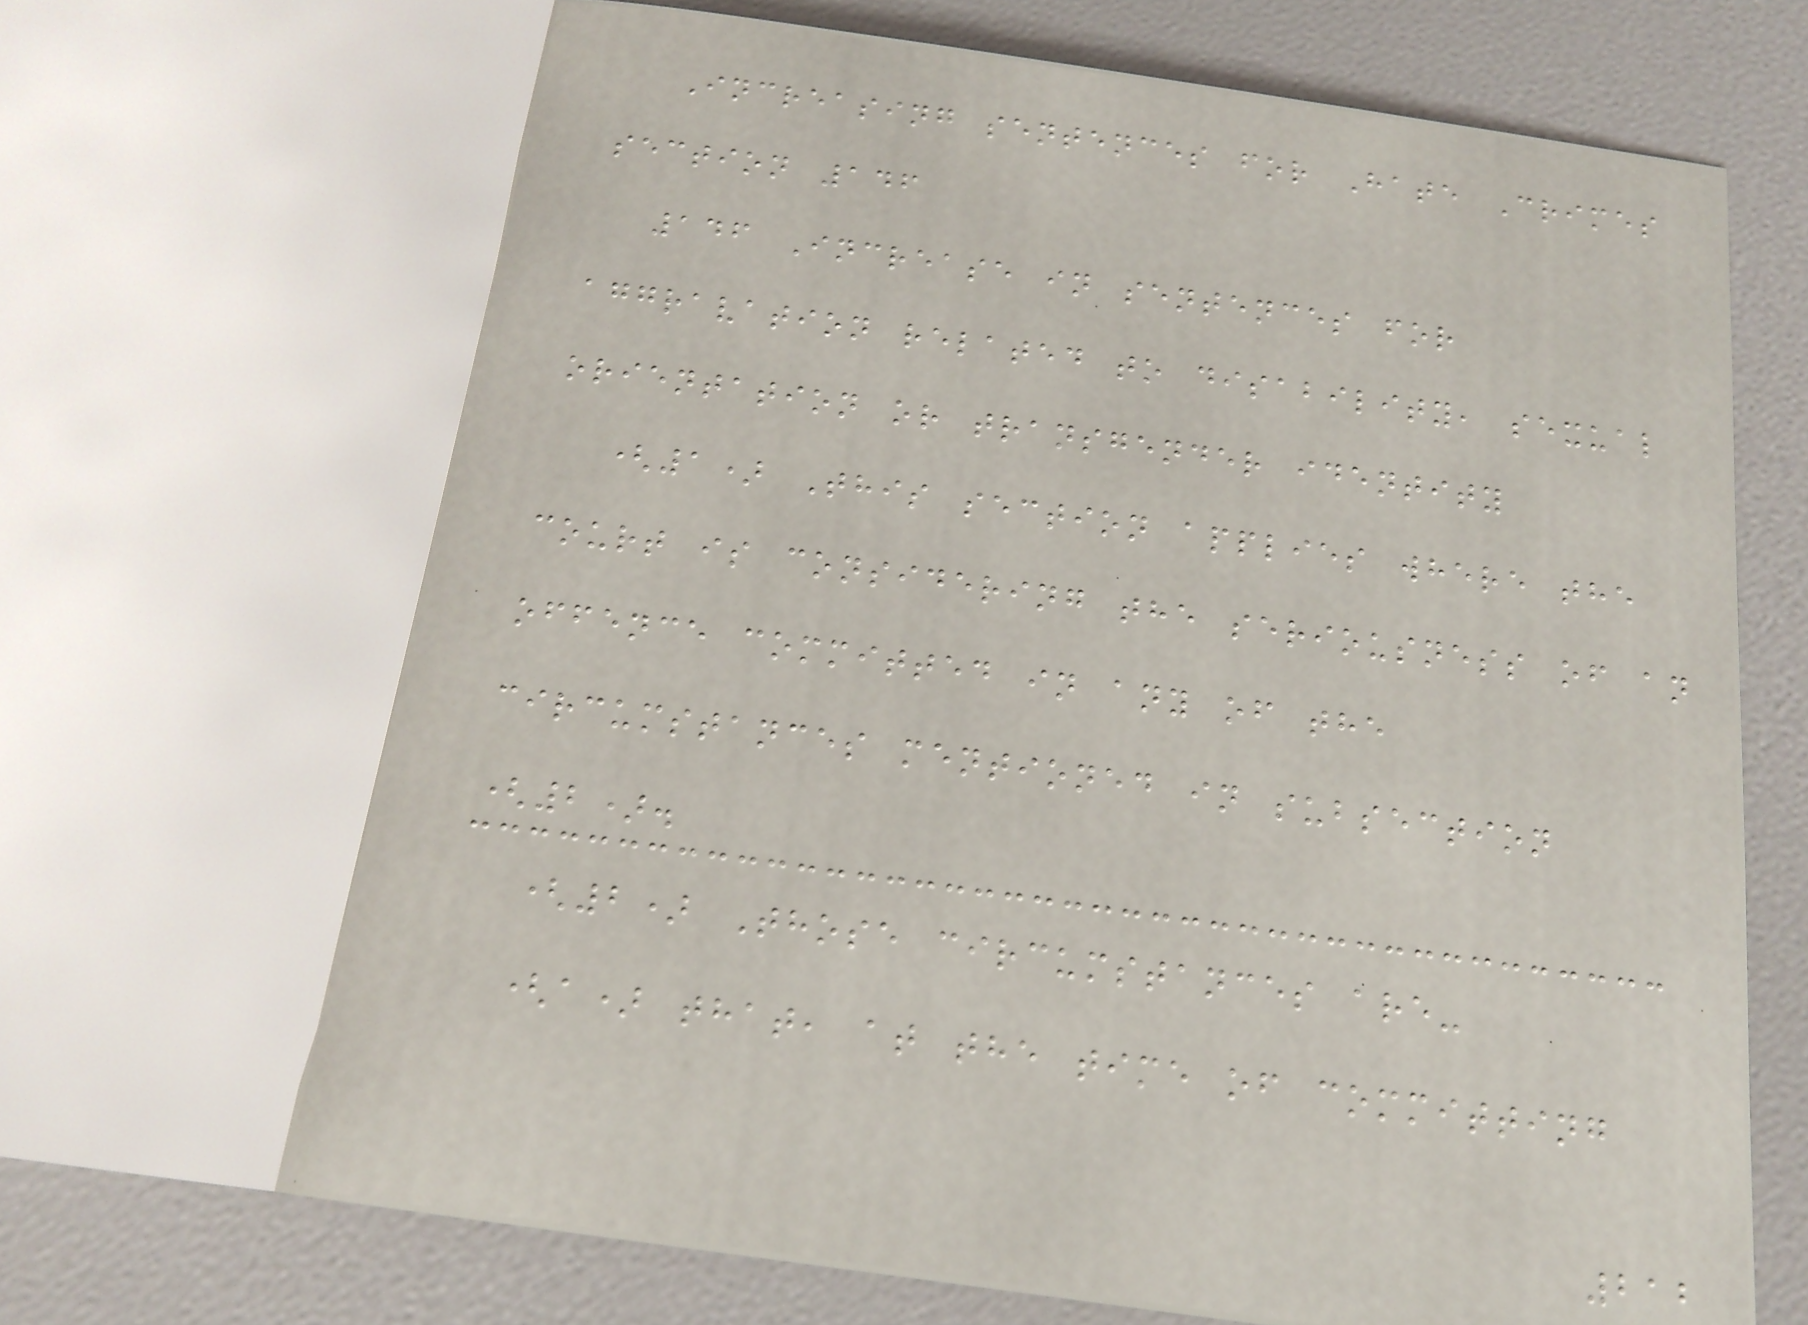Increasing sentences for Hate Crimes
section 146
146 Increase in sentences for
aggravation related to disability, sexual
orientation or transgender identity
(1) This section applies where the
court is considering the seriousness of an
offence committed in any of the
circumstances mentioned in subsection
(2).
(2) Those circumstances are-
(a) that, at the time of committing
212
